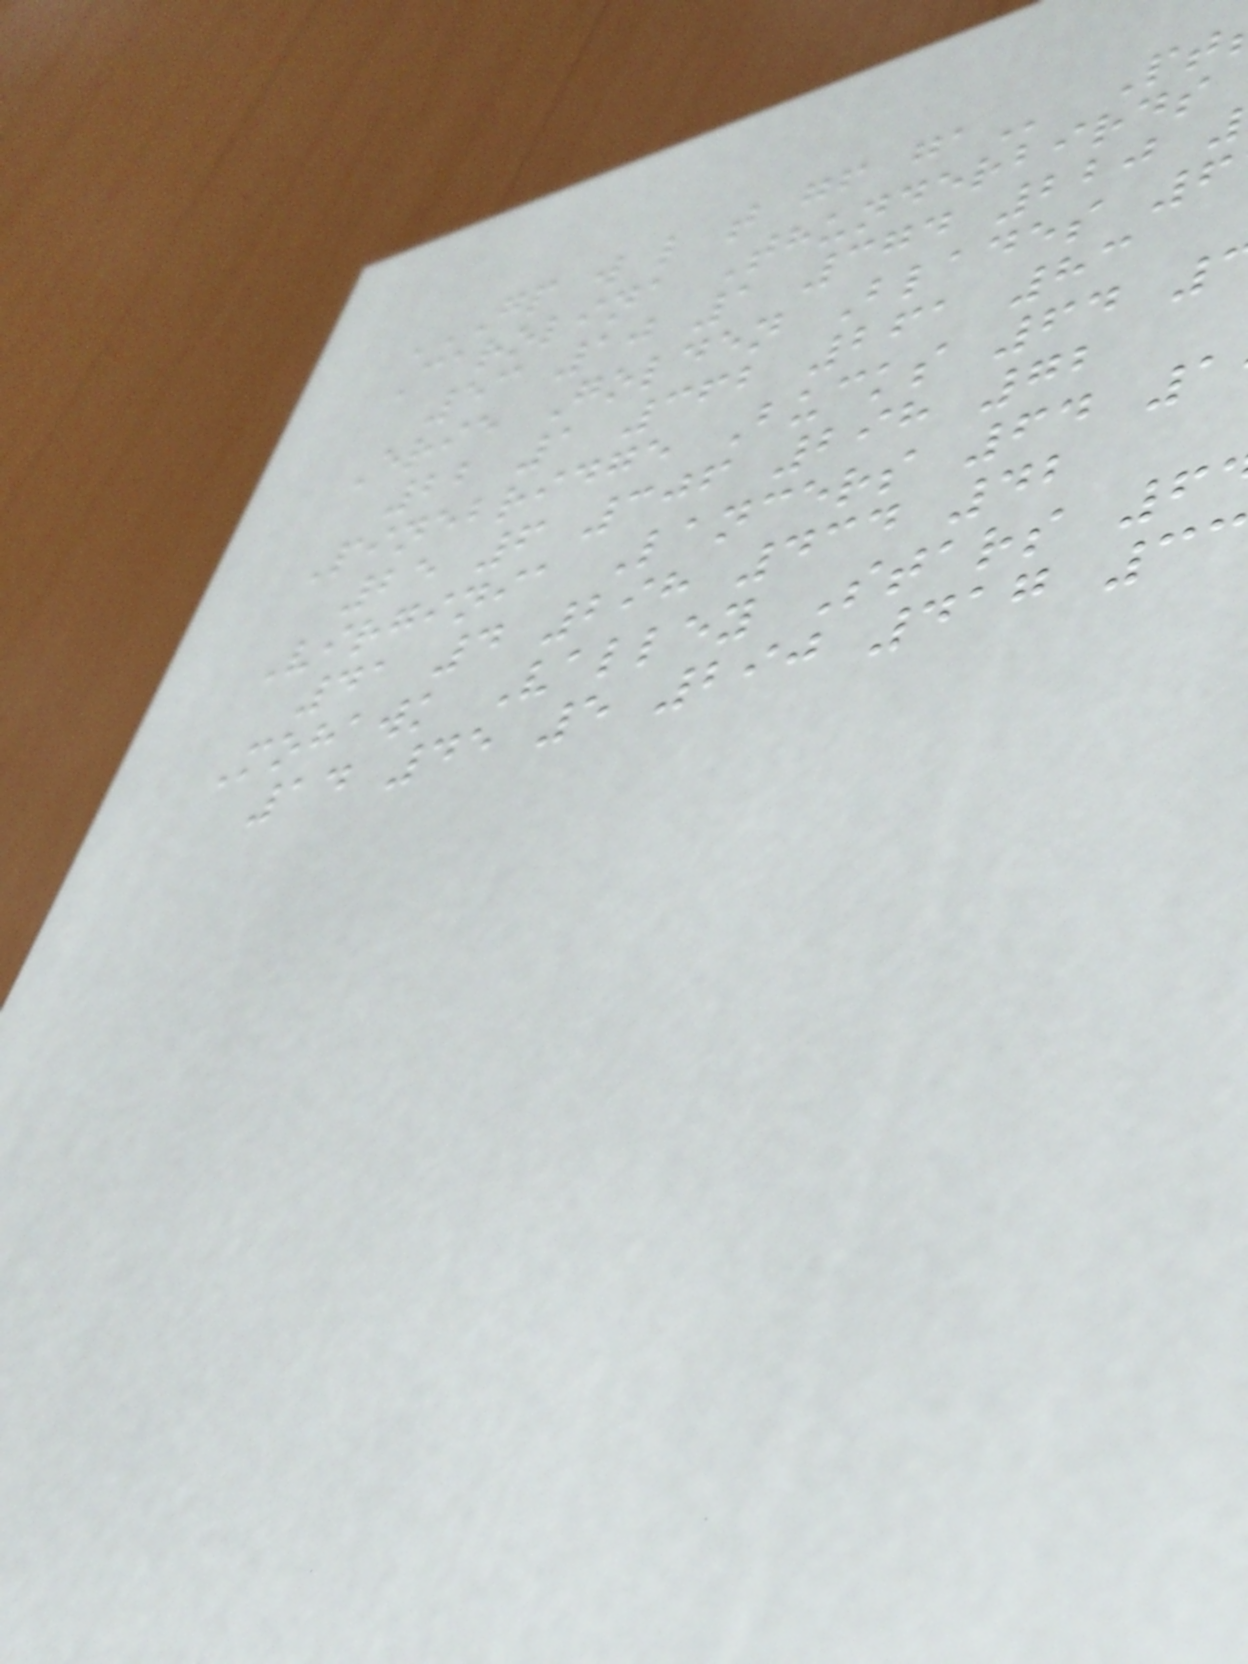GP W L T GF GA Pt
Carolina Thunderbirds
53 10 1 374 220
Erie Golden Blades 6
22 1 362 261 83
Pinebridge Bucks 64
25 6 306 298 72
Virginia Lancers 64 1
41 4 298 434 42
Mohawk Valley Stars 6
14 45 5 290 417 3
